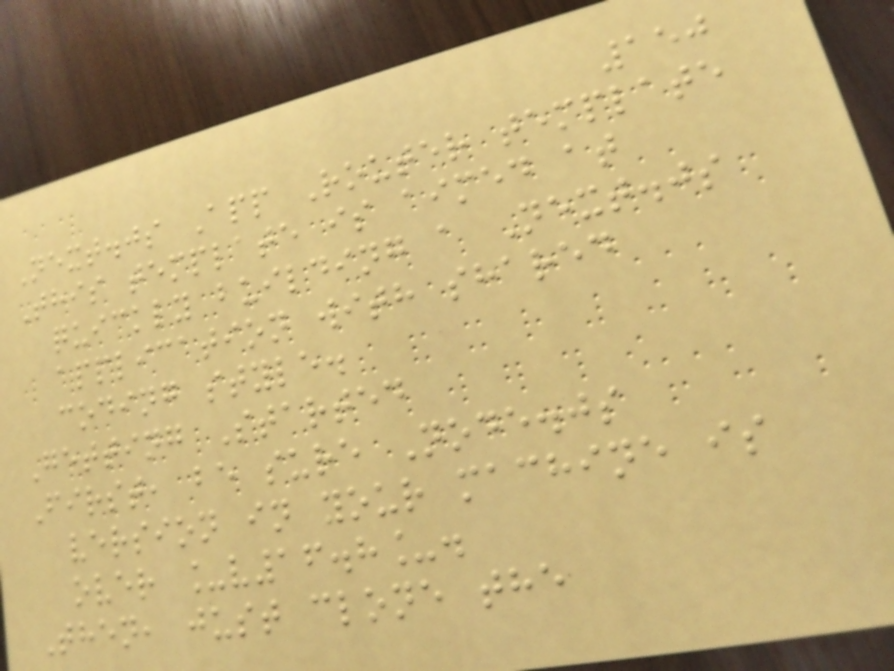150
Next.js App Router template
This template is aimed at
quickly building a Next.js
application with shared
coding style.
Getting Started
First, be sure Node.js
version in your machine is
over _v16.8_.
Then, just clone the
